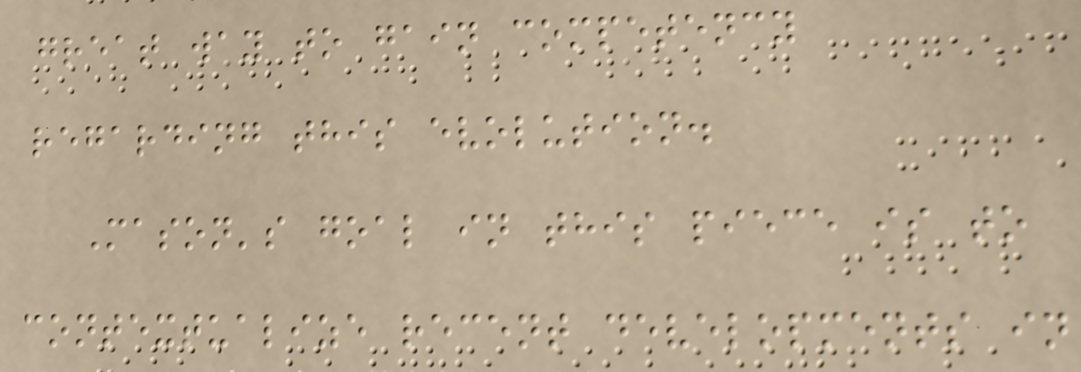great way to gain competency
regarding this evolution.
Mason's goal in this piece is to
contextualize recent developments in
